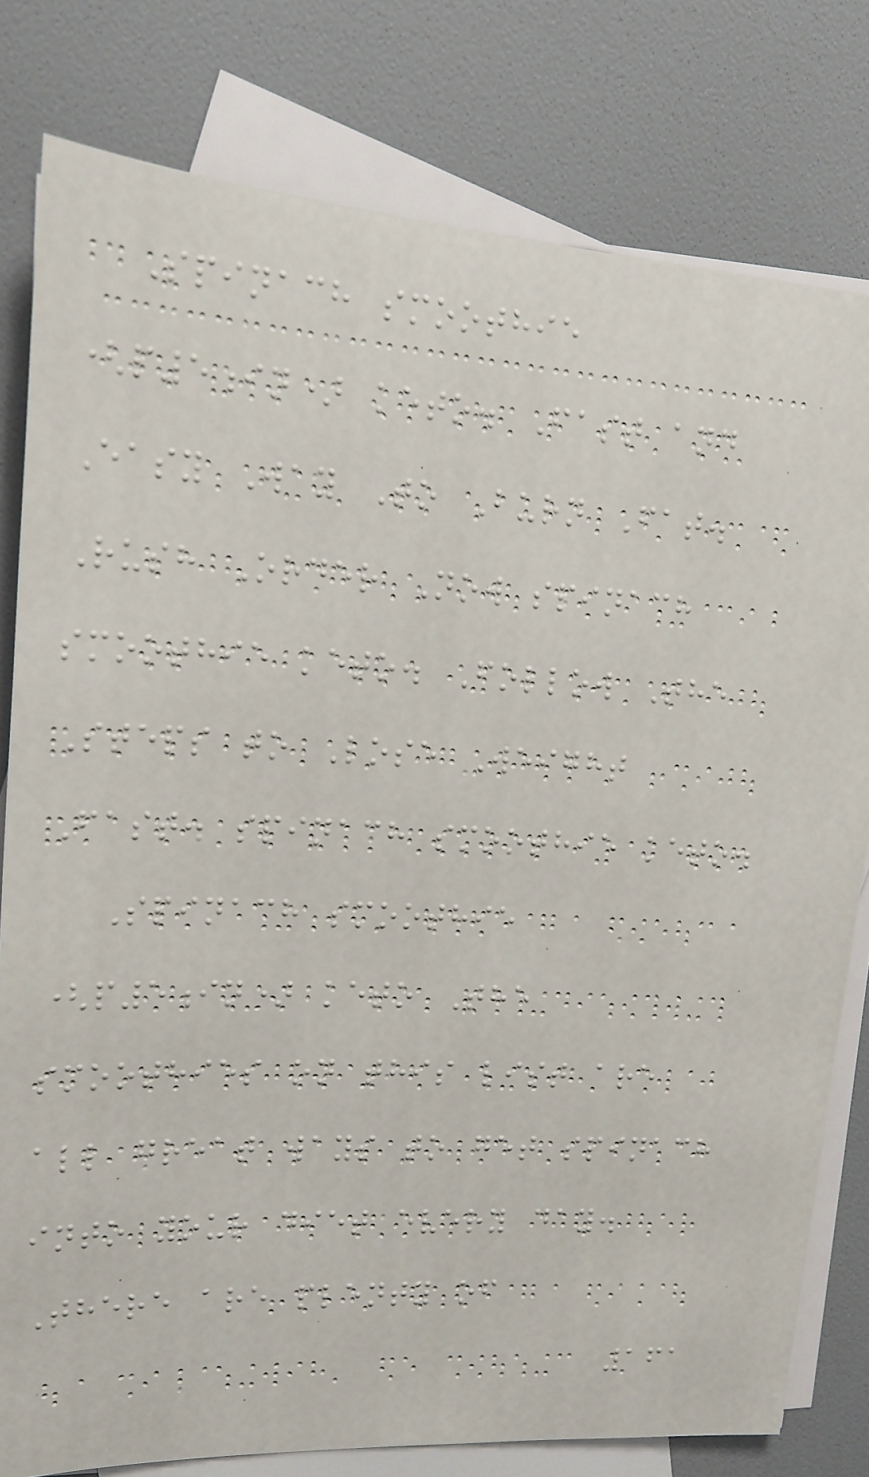Spinach smoothie
(p5in) keto. Fast and
Easy Way To Burn Fat.
Rush Order Now spinach
smoothie keto. Follow The
Steps to Lose Weight
Fast. spinach smoothie keto.
Spinach smoothie
(p5in) keto The
smoothies on this list are
all great ways to get spinach
into your diet every day.
There are plenty of
161
